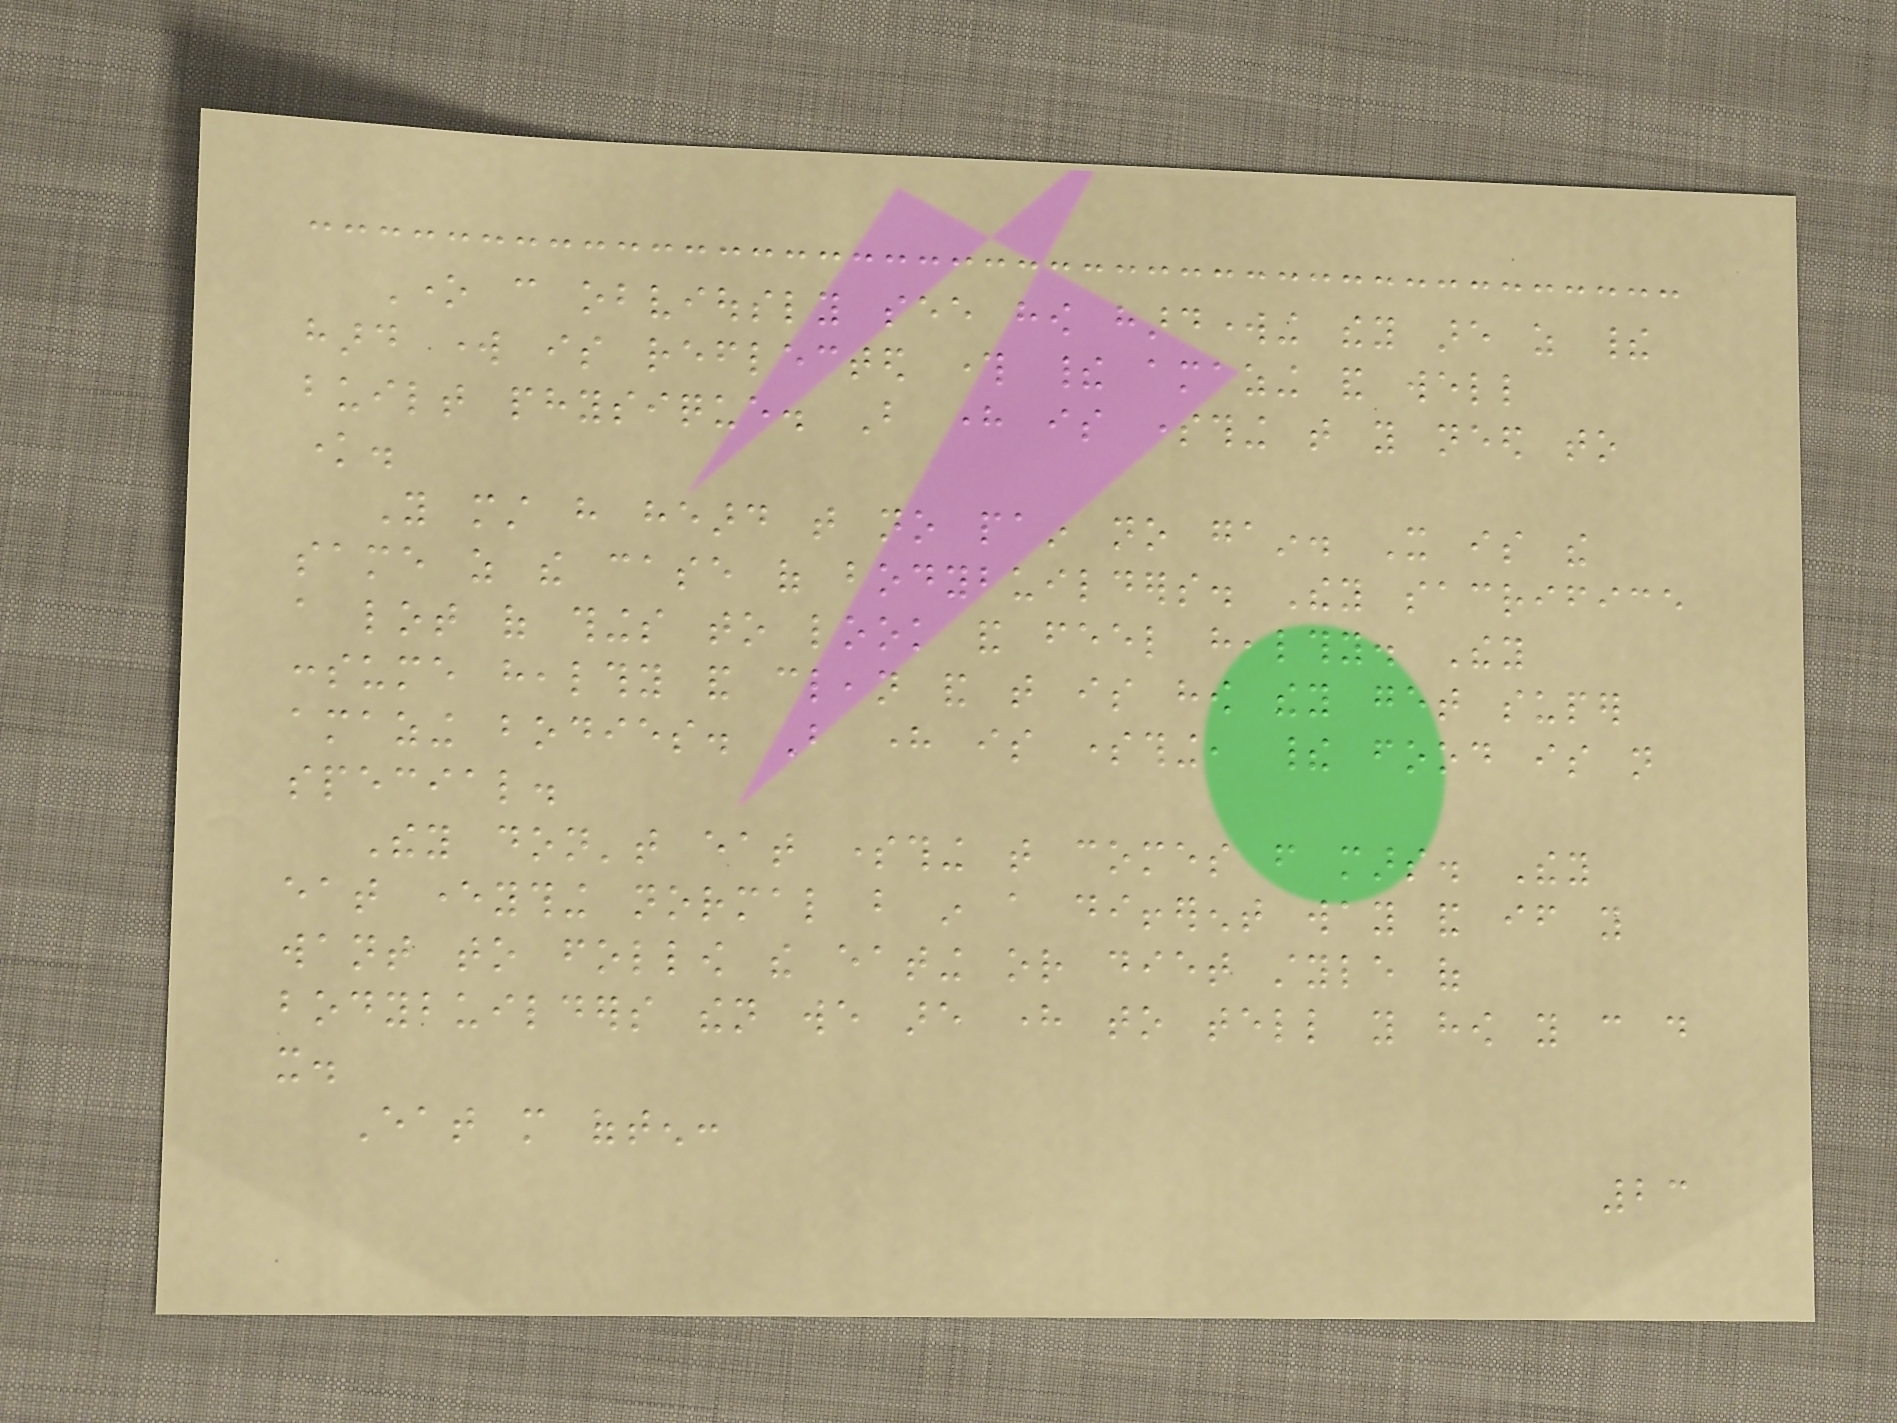One can obviously see how hardworking they are as their
hard work is reflected through their amazing and well
built physique. But here is something that you need to
know.
You must have heard that no pain no gain. It is the
same as the case of bodybuilders. They sacrifice
a lot of things to look and feel healthy. They
consume healthy and clean and that is how they get super
amazing bodies. But here is something, their food is not
special.
They don't eat something that comes from mars. They
eat everything normal but in a different way and if you
want to follow the eating or diet style of
bodybuilders then we are here to tell you how you can do
it.
Eat more often:
23
